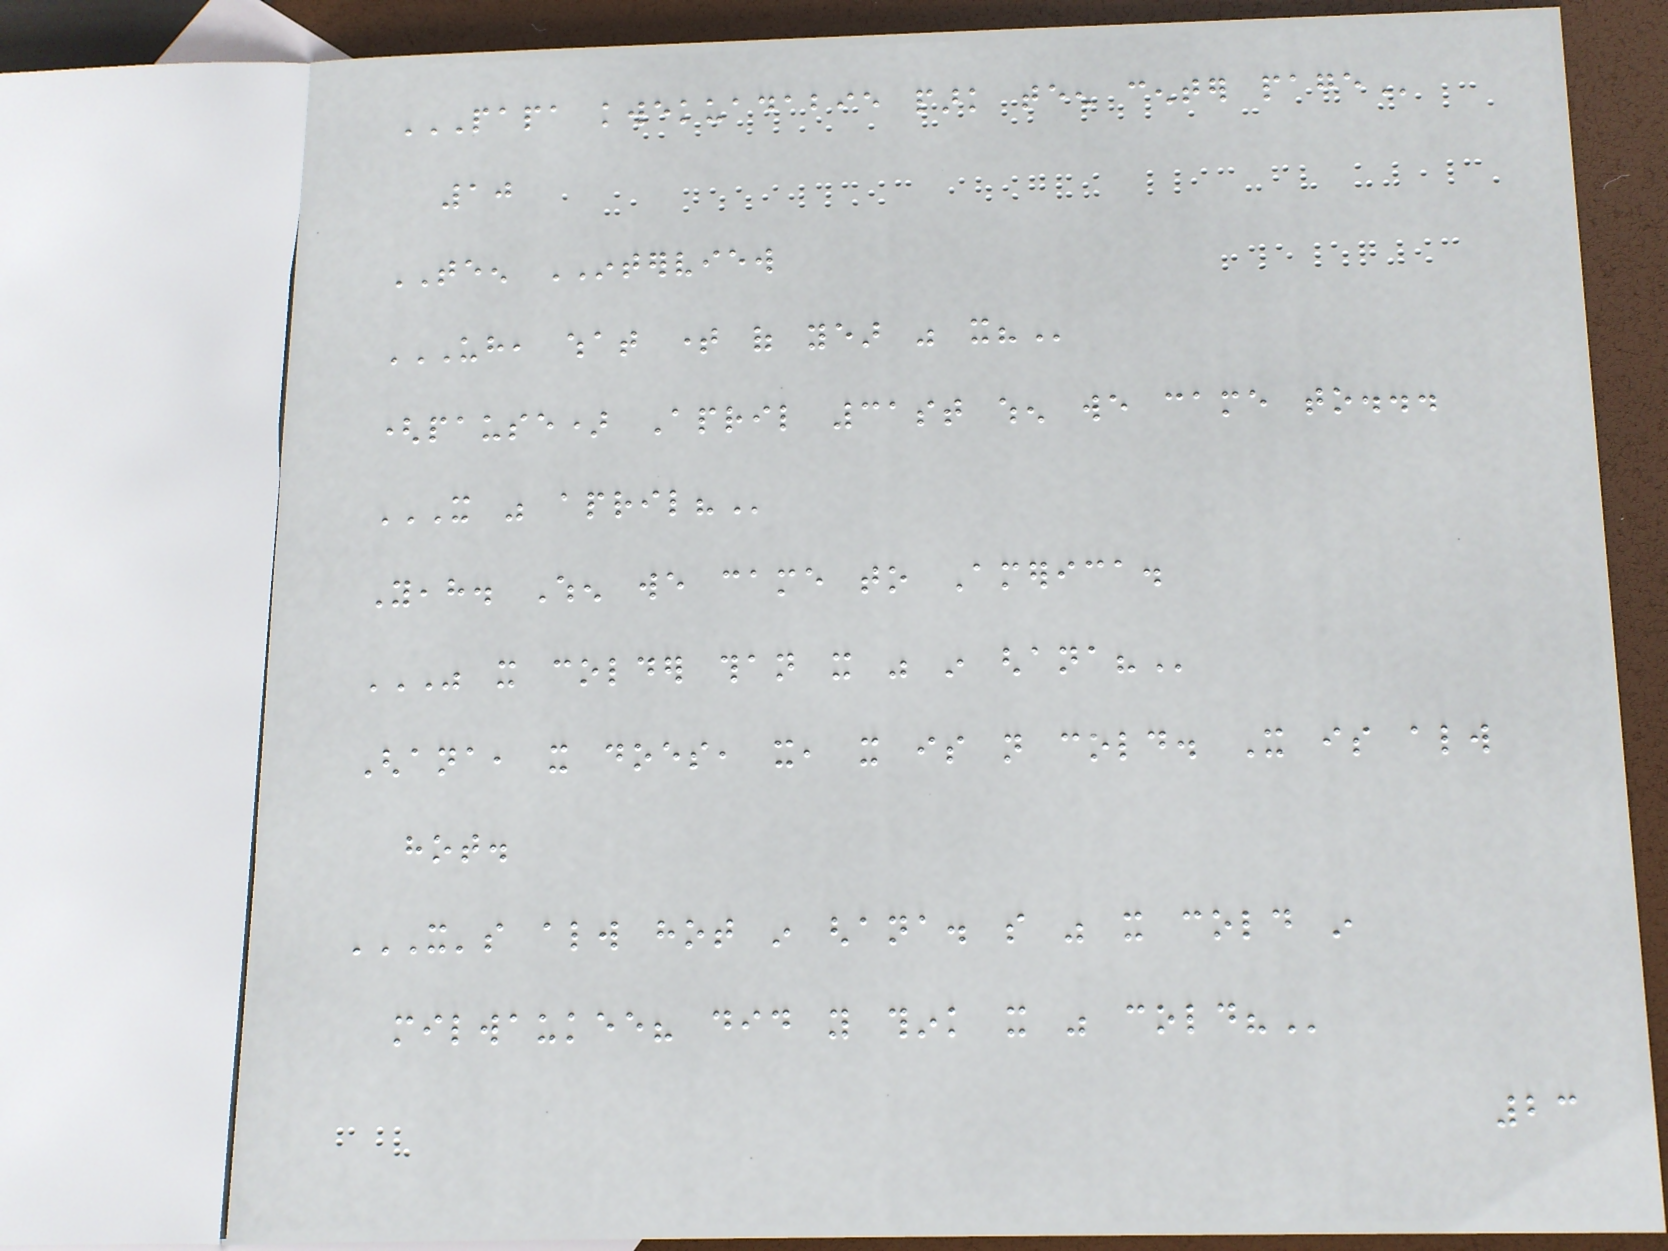PAPA KWEKUADABIE PARK TEEN CENTER PAGE
10
TEEN INTERVIEW
UH, WHAT TIME OF YEAR WAS IT?
(pause) April 31st when we came to...
IT WAS APRIL?
Yeah. When we came to America.
WAS IT COLDER THAN IT WAS IN GHANA?
Ghana, it does, it, it is not cold. It is always
hot.
IT'S ALWAYS HOT IN GHANA. SO WAS IT COLD IN
MILWAUKEE? DID YOU THINK IT WAS COLD?
23
